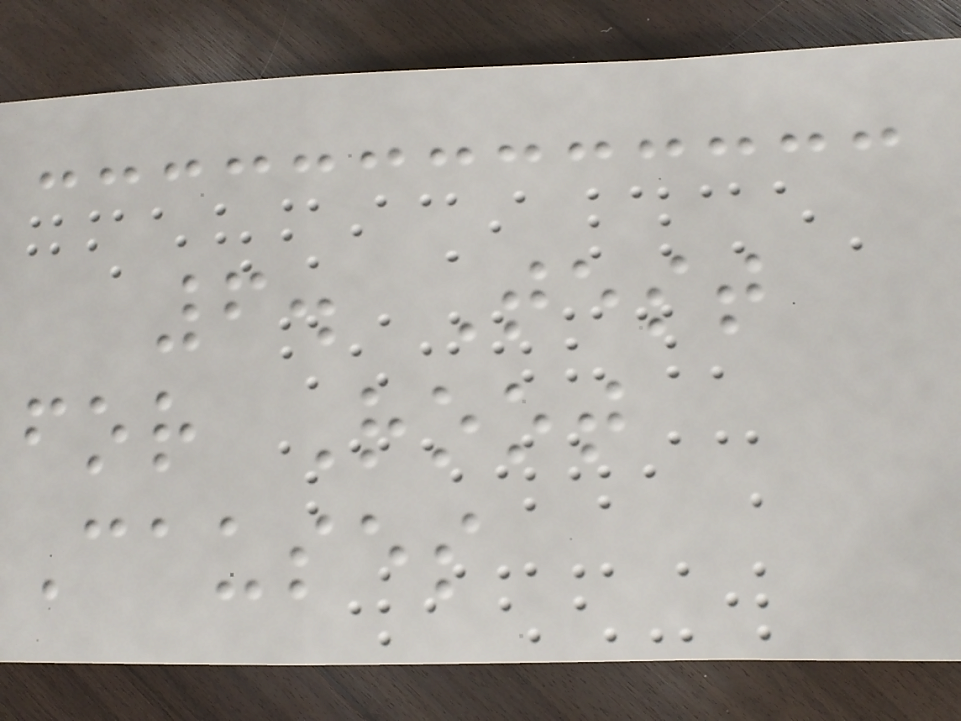6. Test
for Root
Causes
